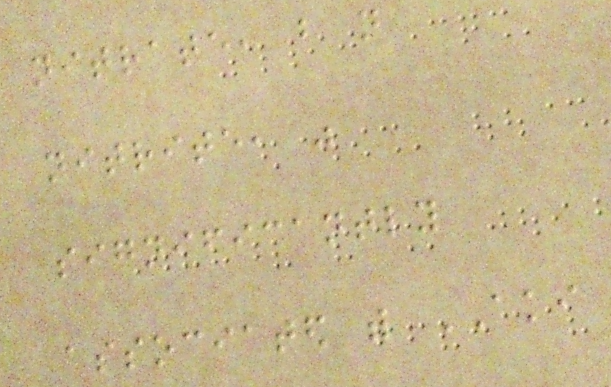nitrate, but not
nitrite, was
significantly
associated with AKI
